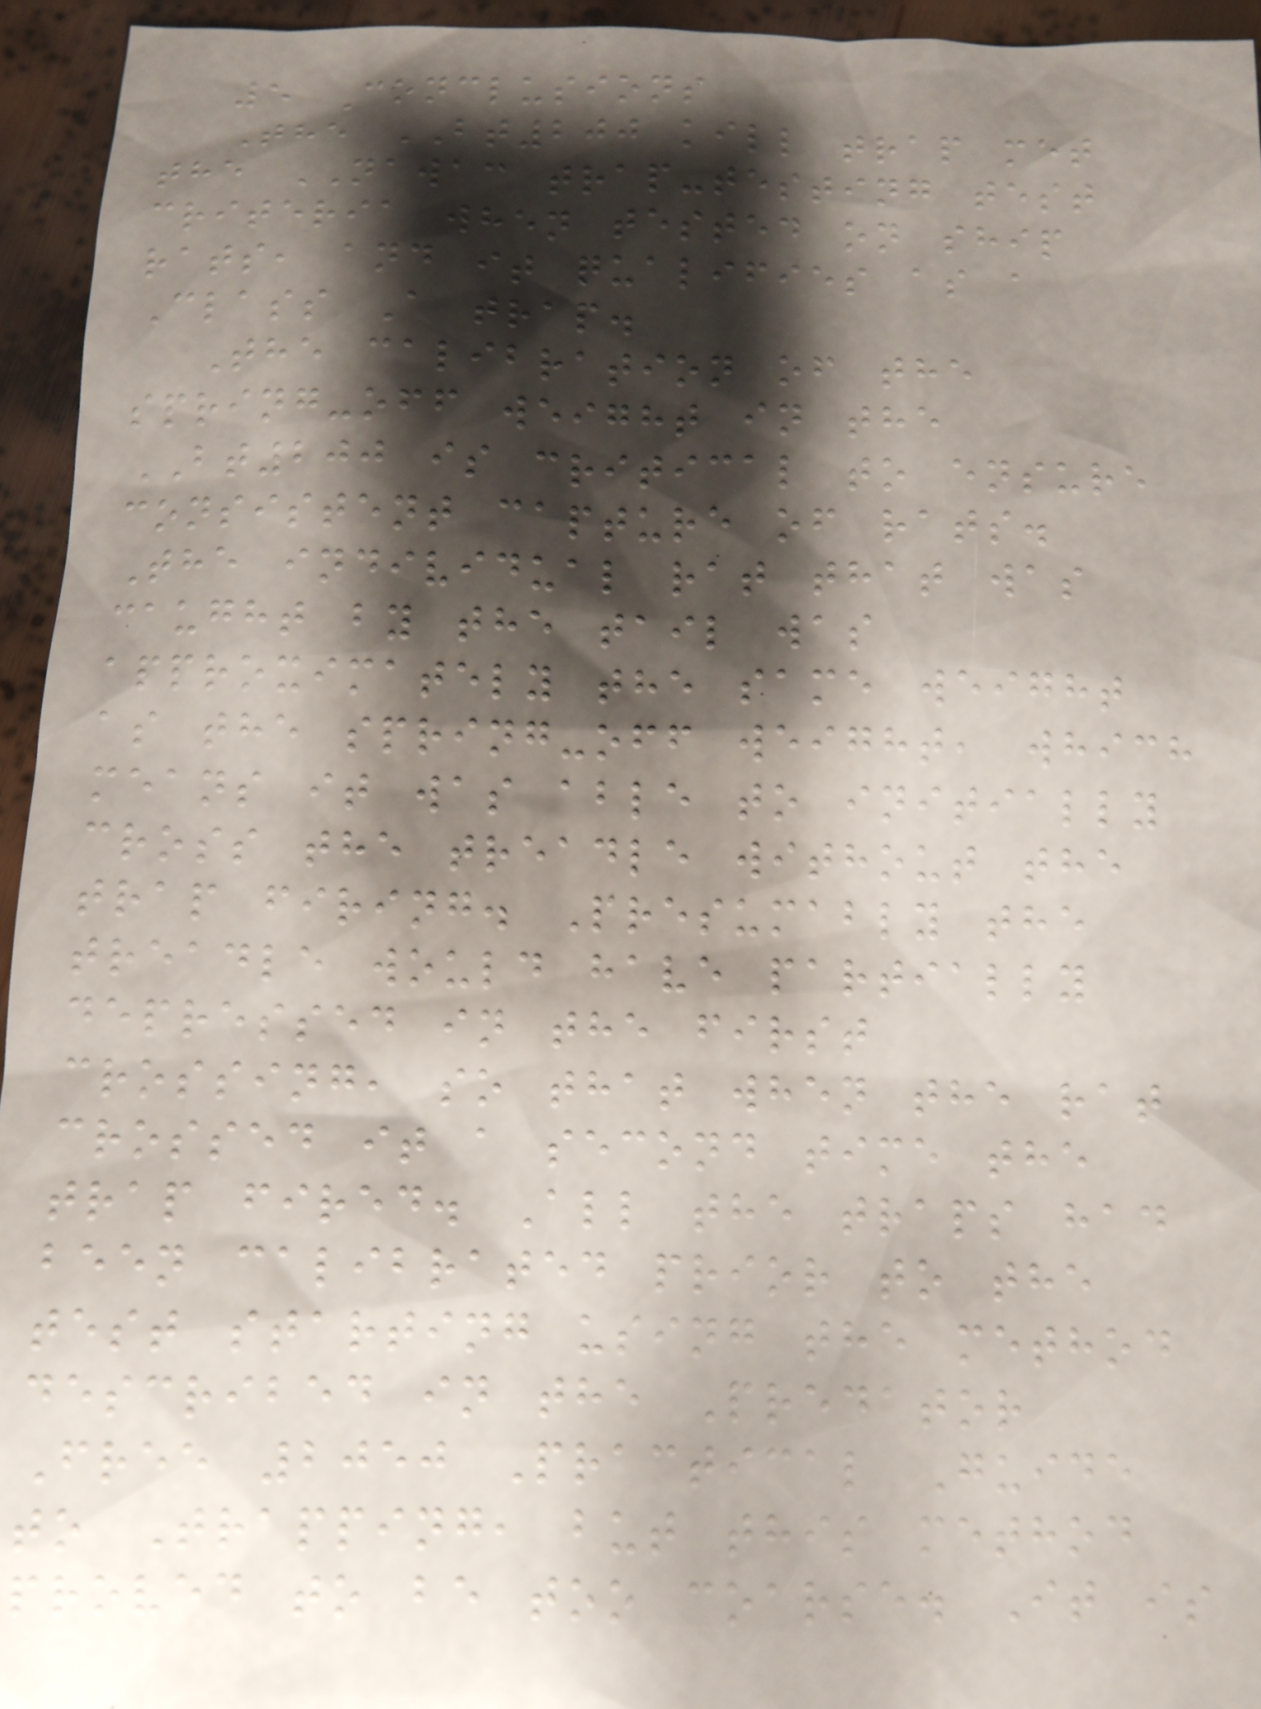5 Conclusions
The BT200 kill trap met
the NAWAC trap-testing test
criteria when tested on ship
rats, and it qualifies as a
Class A trap.
The calibration of the
spring-off weight in the
BT200 is critical to ensure
consistent capture of rats.
The individual rat that was
caught by the tail was
approximately the same weight
as the spring-off weight, which
means it was able to initially
cross the treadle without the
trap firing. Presumably the
treadle would have partially
depressed in the first
crossing, so that when the rat
crossed it a second time the
trap fired. All the traps had
been calibrated prior to the
test starting using the method
described in the Predator
Free 2050 Practical Guide
to Trapping, but this method
proved to be too coarse. It is
